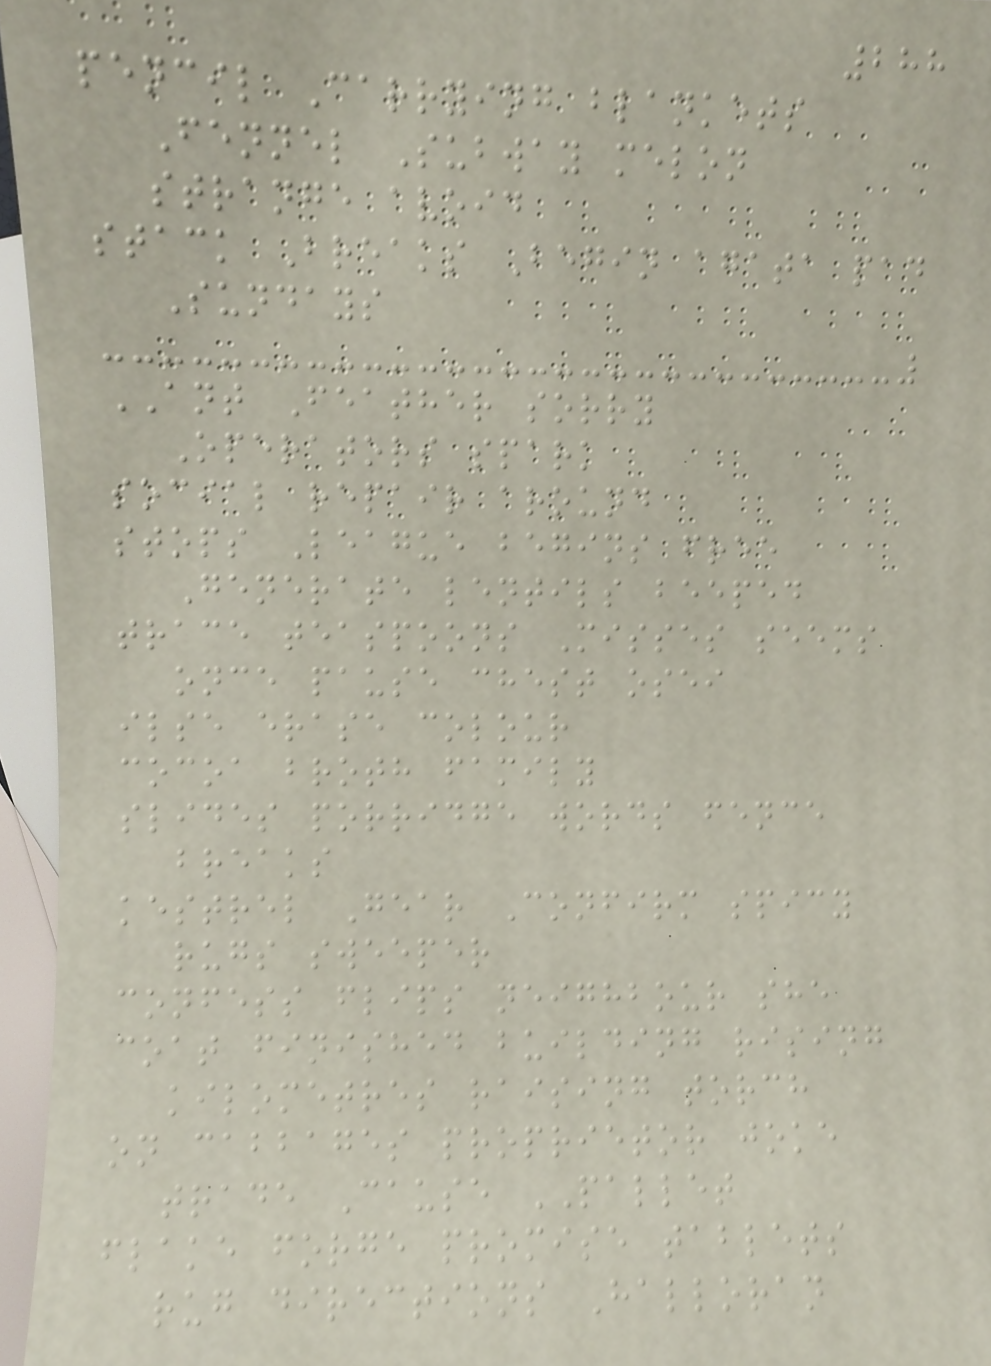288
pencil Carrying blankets
Fennel Subway melon
strange avoid
stack Breaks Begin agata pad
Sundays
ANT Feather sorry
Operators spark
social repair around
stops League begins free
Generate lentils beeped
trace teaspoons Misses seems
once pause chest osei
ilse erase colour
cocoa broth family
slides porridge words fence
breaks
kestrel Gear Confirm spicy
rugs sweeper
confess flips neighbour she
coat finished building rising
kilometres raising torch
on cabbages proprietor joke
trade Cause PALLET
flake forge promise tablets
rug directions Halloran
